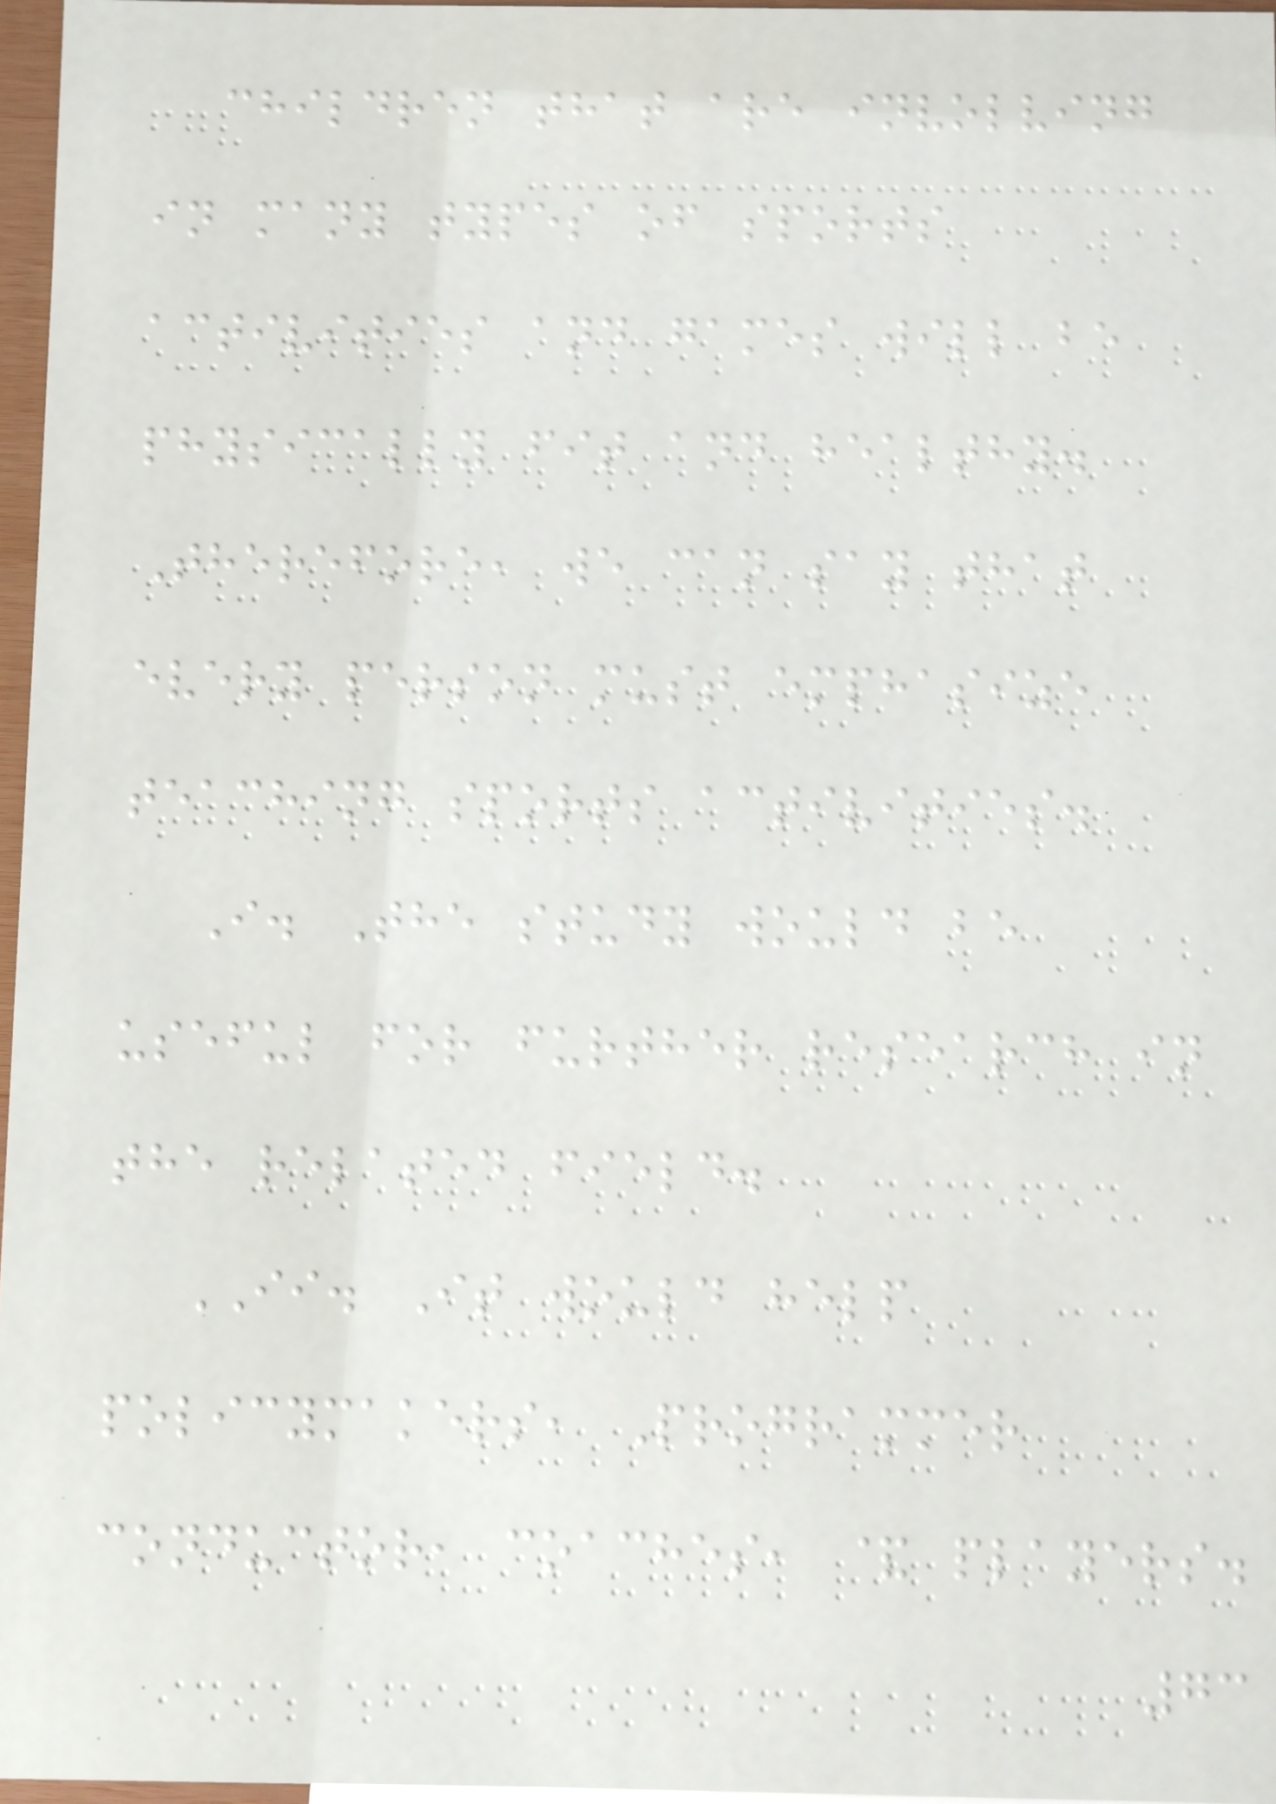children that are involving
in many types of sports
activities and games will be
physically fit and healthy.
Therefore, we can say that
every person must emphasize
teaching sports activities.
I. The study would be
useful for further research in
the related field.
II. It would help
policymakers, Programmer
conductor, coaches, & players.
73
